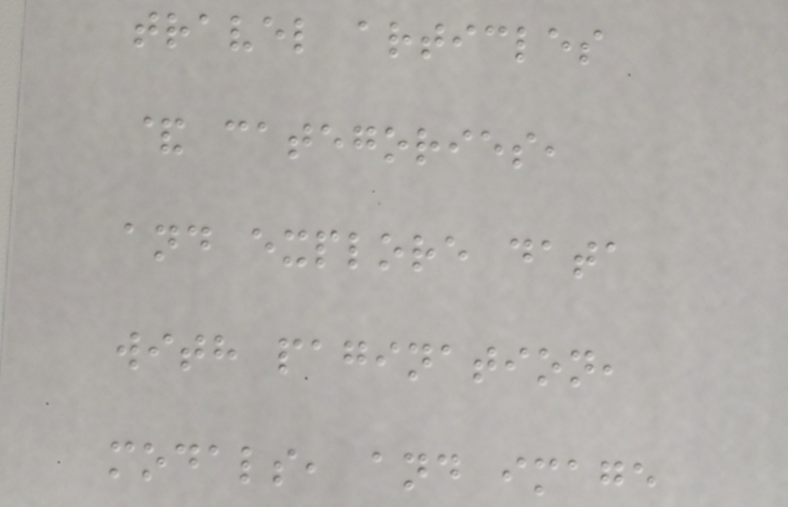travel articles
& categories,
and explore data
with pagination,
modals, and image
